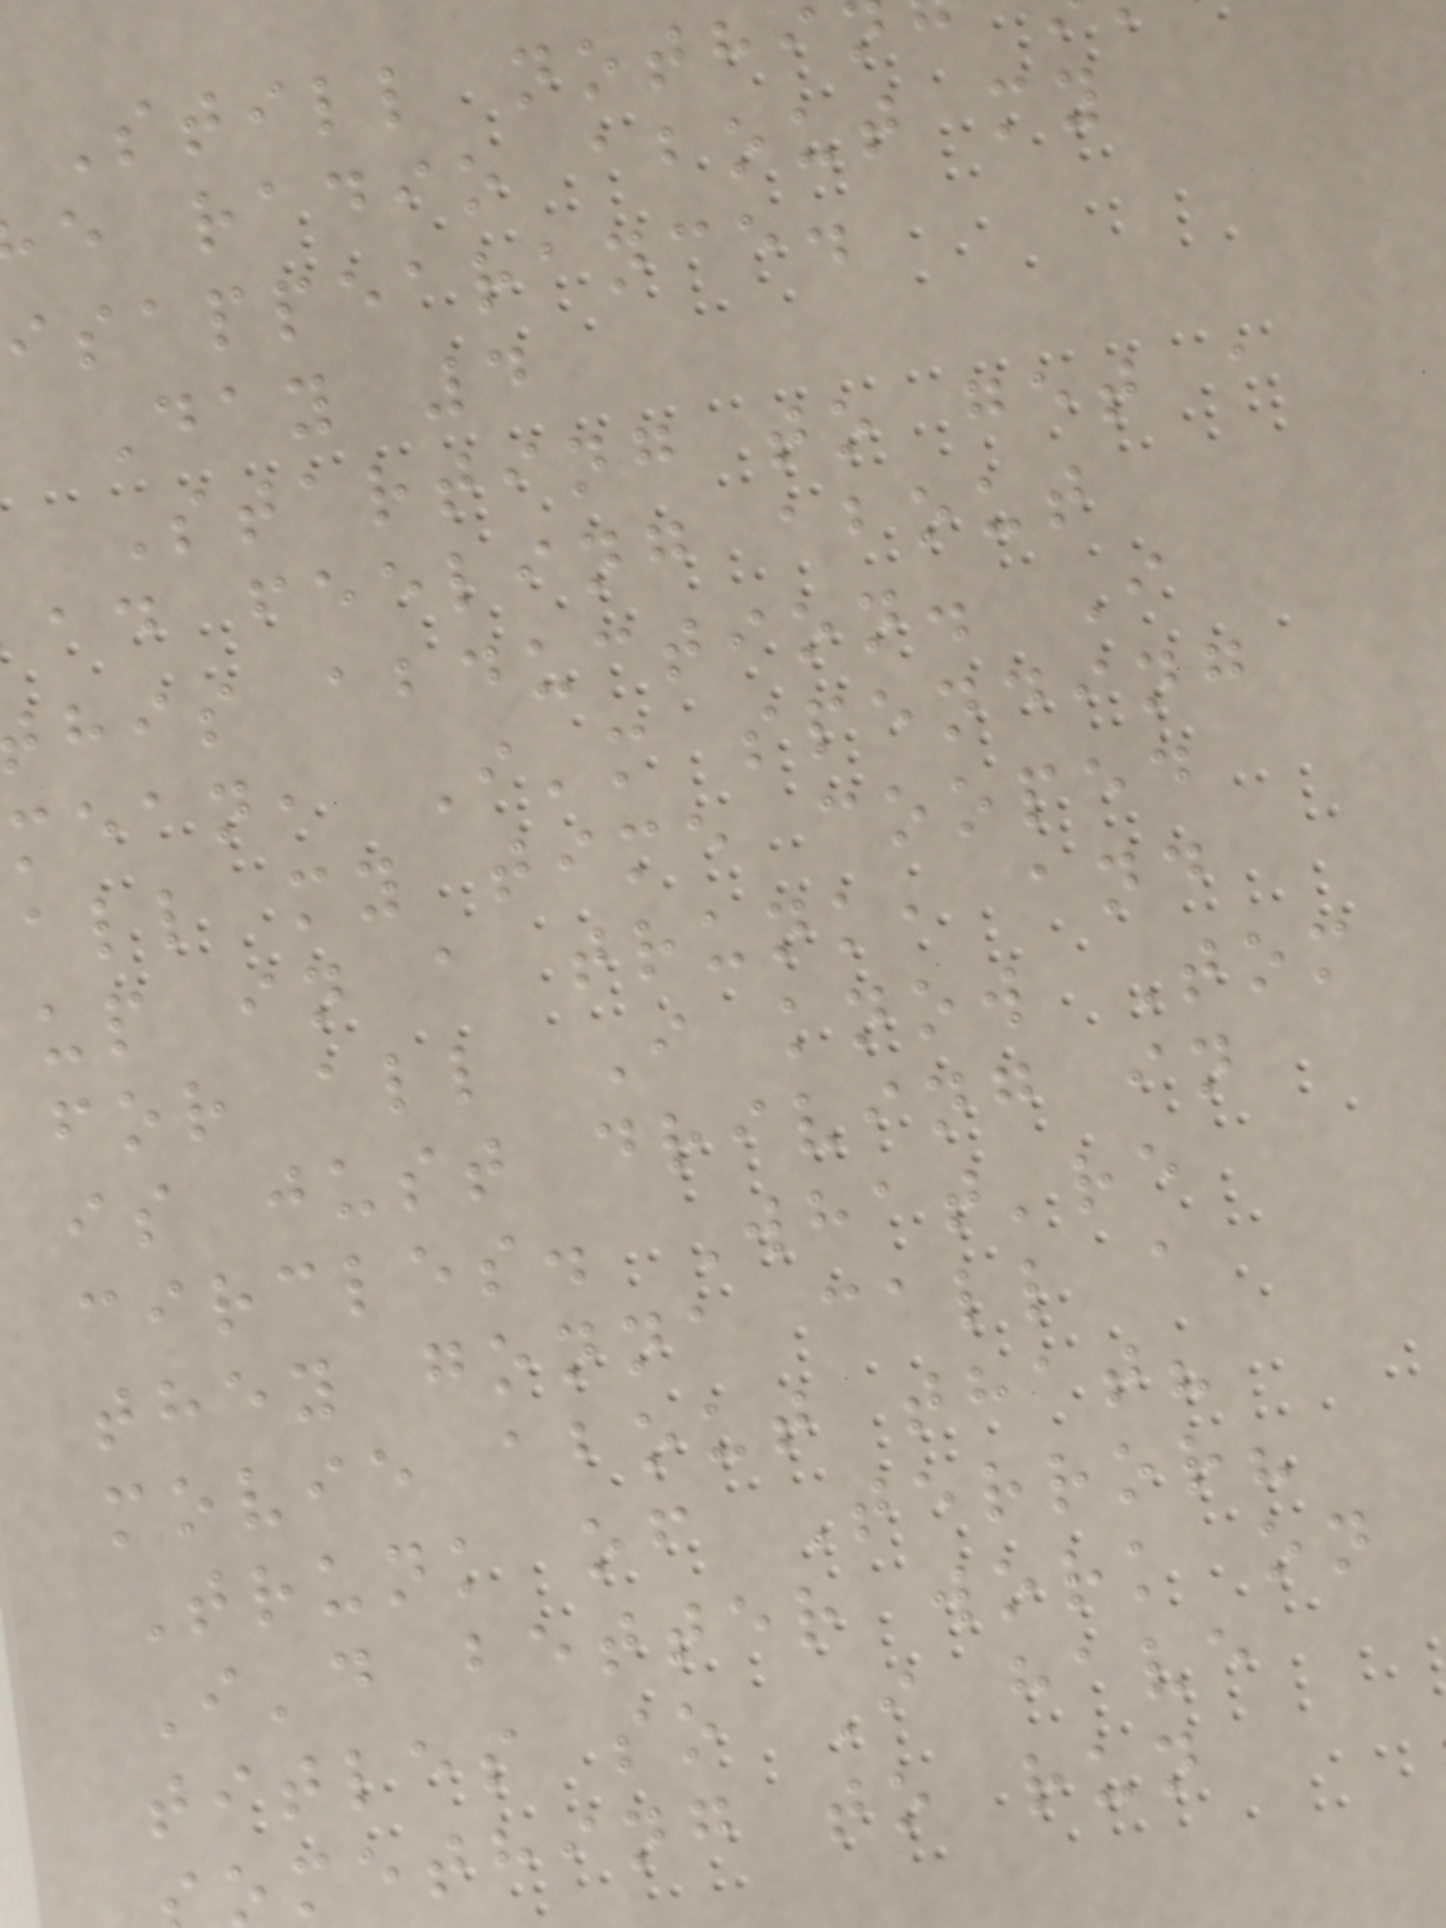Still nothi
e radio about my
isappearance.
Day 4
Starting to get a
ad feeling about
his abduction. I
mean, I'm spending
all my time cooped
up in a trunk, and
for all I know Tom
is just driving in
circles. What're
they gonna call a
movie about that?
Trunk of Terror?
I'd better work on
titles so I have
omething to run
